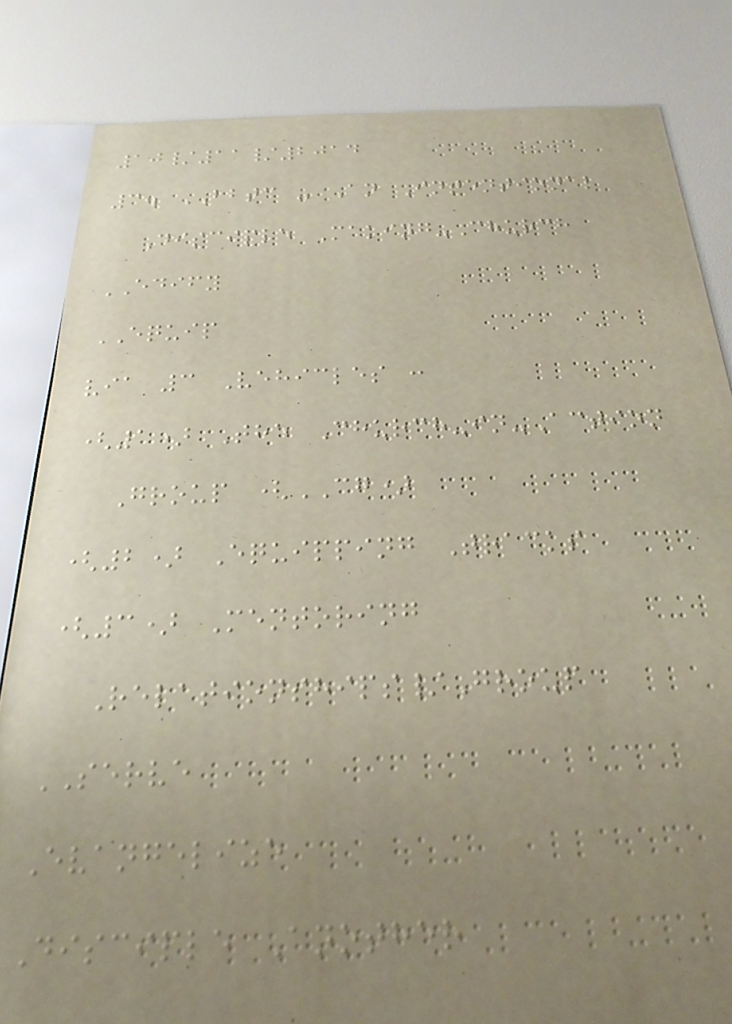10/11/2014
3. BBTC - An Intentional
Disciple Making-Church
EDIFY
EQUIP
via 3 Vehicles :
(1) The Church-in-Action
Group (CG)
(2) Equipping Tracks
(3) Mentoring
Relationships/Group
SERVE
Evangelize
Disciple Another
